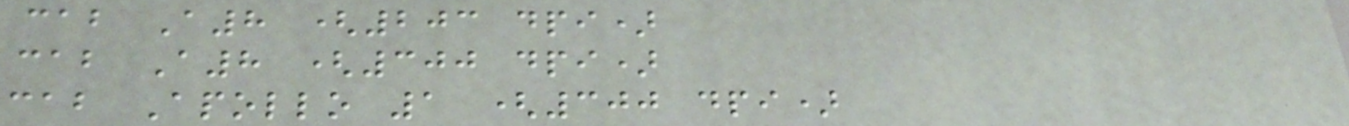cab A8 (203 dpi)
cab A8 (300 dpi)
cab Apollo 1 (300 dpi)
